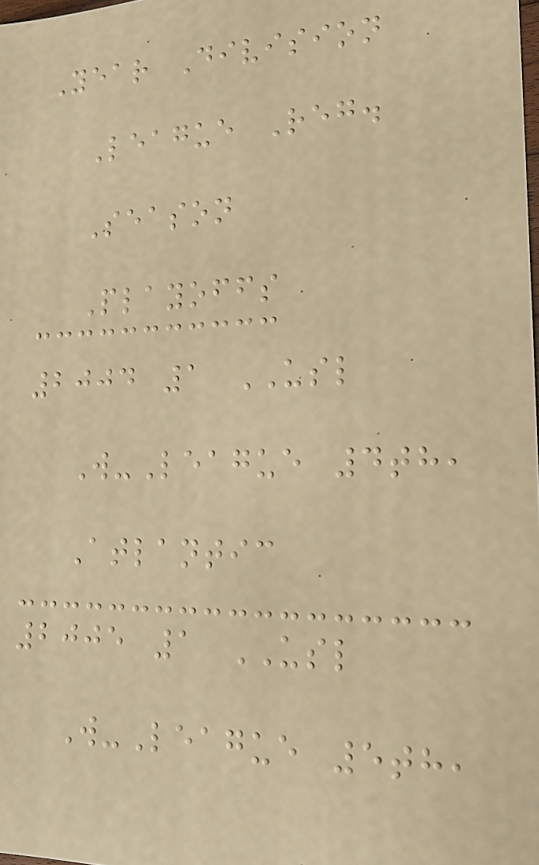Year Division
League Reg.
Season
Playoffs
2004 1 USL
W-League 4th,
Atlantic
2005 1 USL
W-League 5th,
